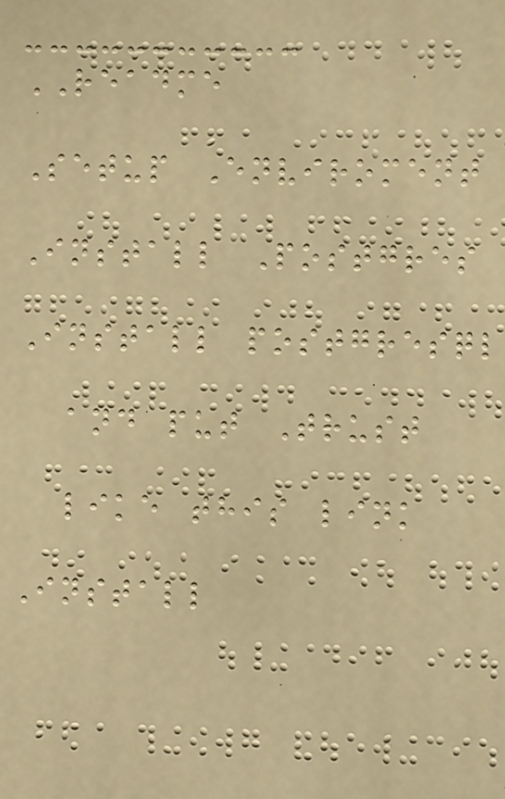README
Setup Enviroment
Install Postgres
Install postgresql
and put Trust
like this link
Install
